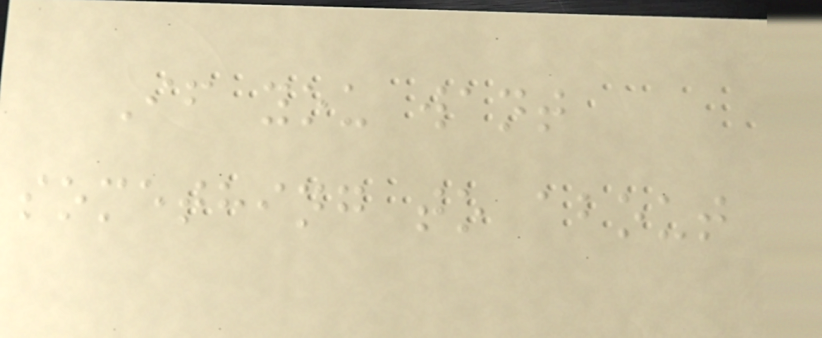If you want
something to about
